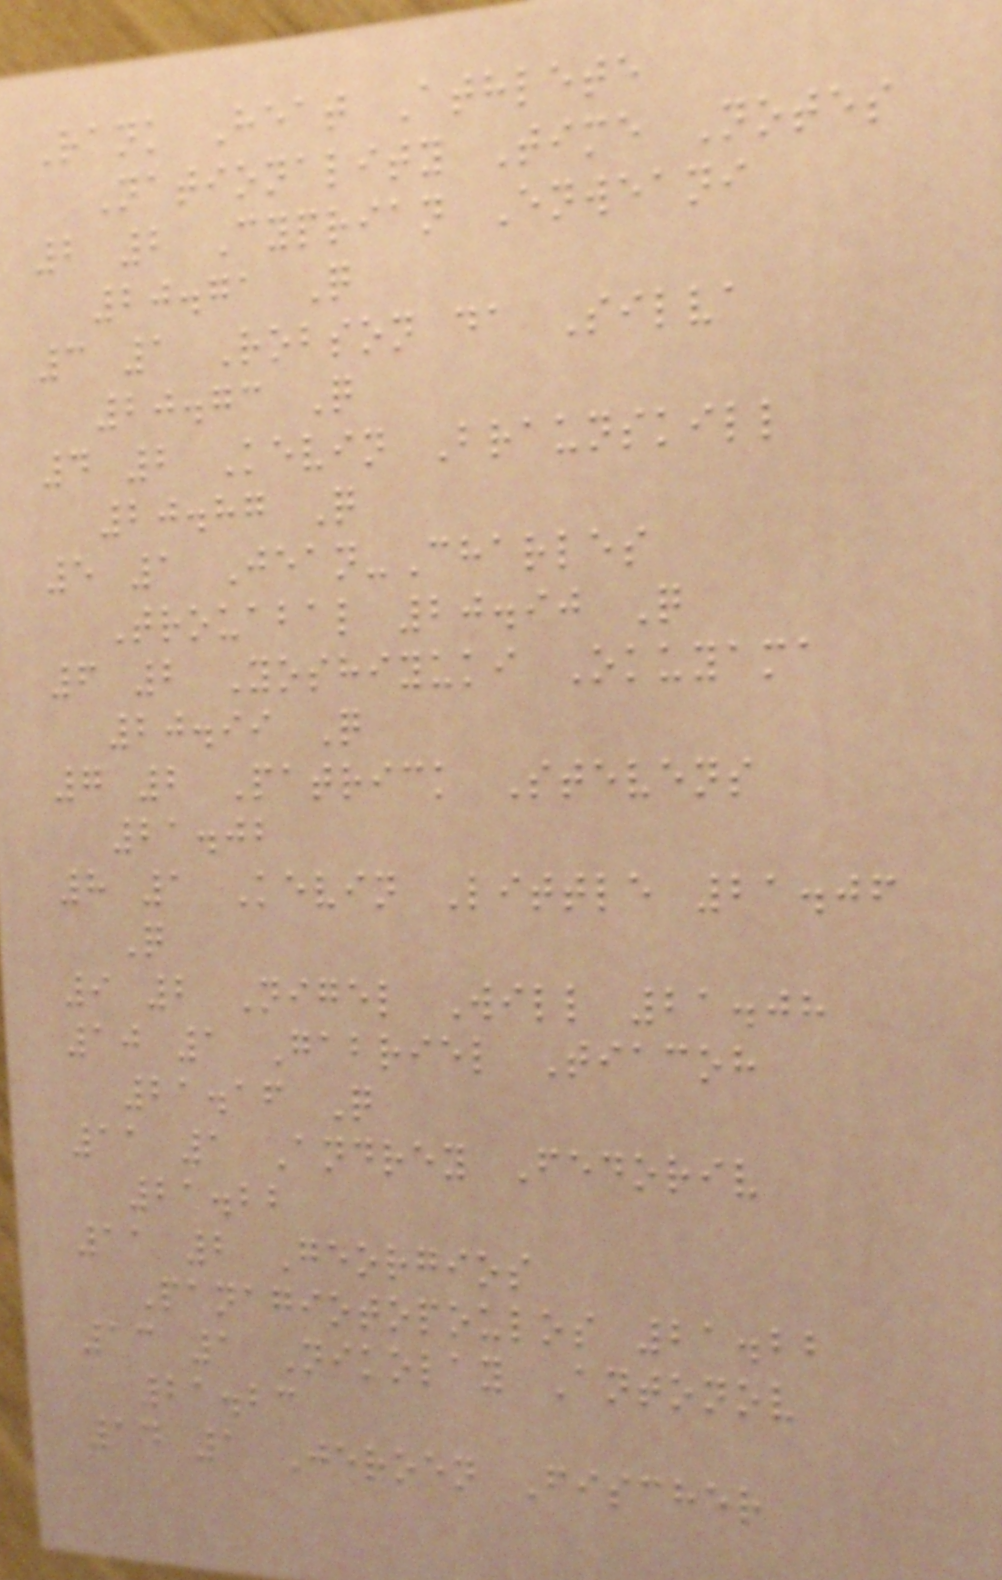Rank Heat Athlete
Nationality Time Notes
2 2 Cyprian Enweani
20.71 Q
3 1 Robson da Silva
20.73 Q
4 2 Kevin Braunskill
20.87 Q
5 1 Jean-Charles
Trouabal 20.90 Q
6 2 Yoshiyuki Okuyama
20.99 Q
7 2 Patrick Stevens
21.02
8 1 Kevin Little 21.06
Q
9 2 Nigel Will 21.08
10 1 Gabriel Tiacoh
21.16 Q
11 1 Andrey Fedoriv
21.22
11 2 Georgios
Panagiotopoulos 21.22
13 1 Nikolay Antonov
21.23
14 1 Jeroen Fischer
